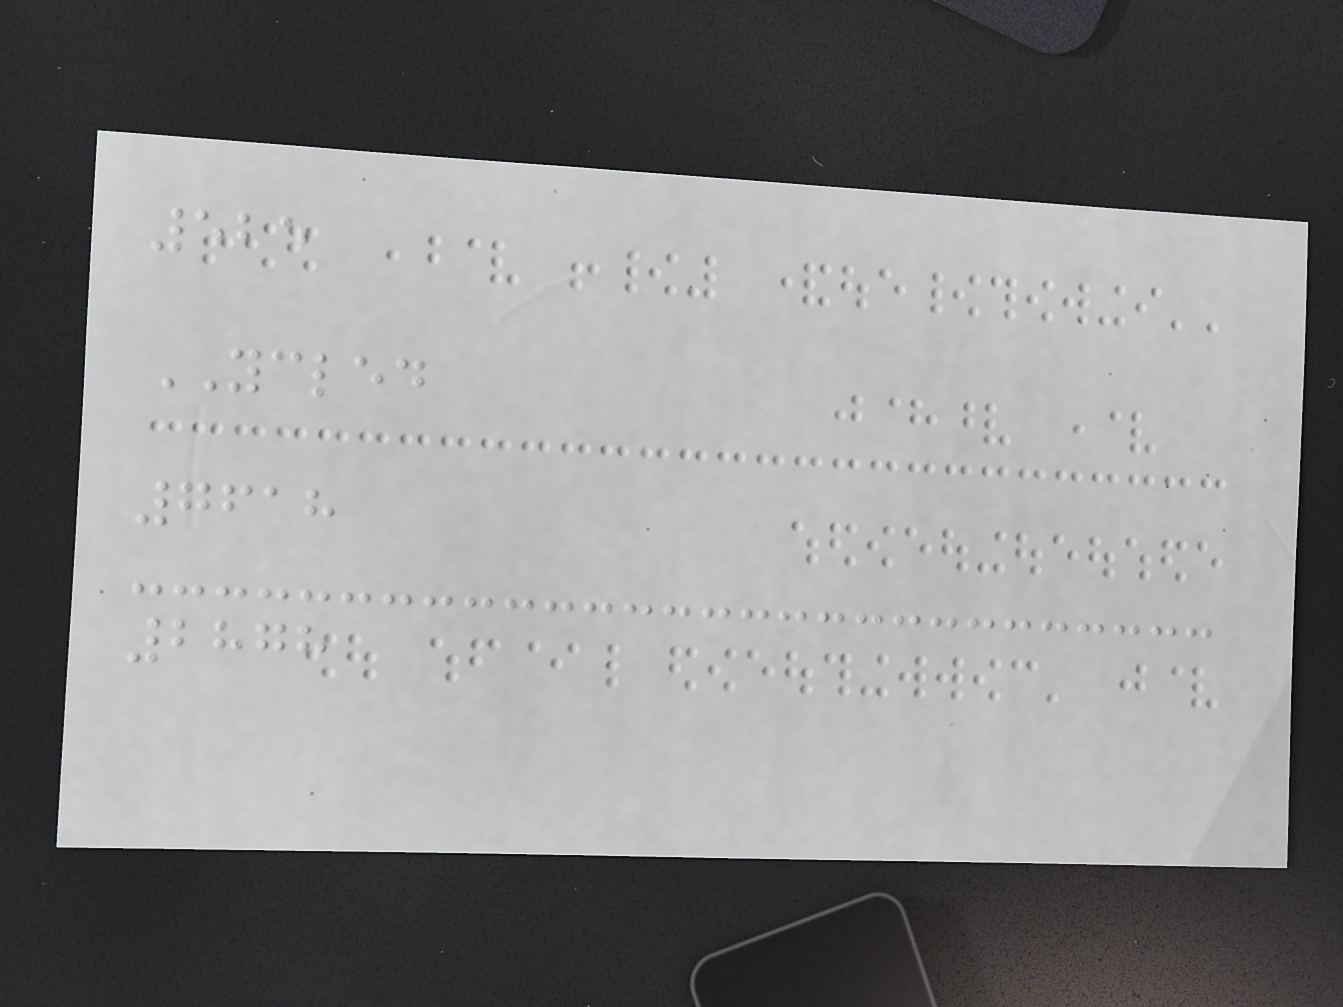525
YCLED
7618
2878
